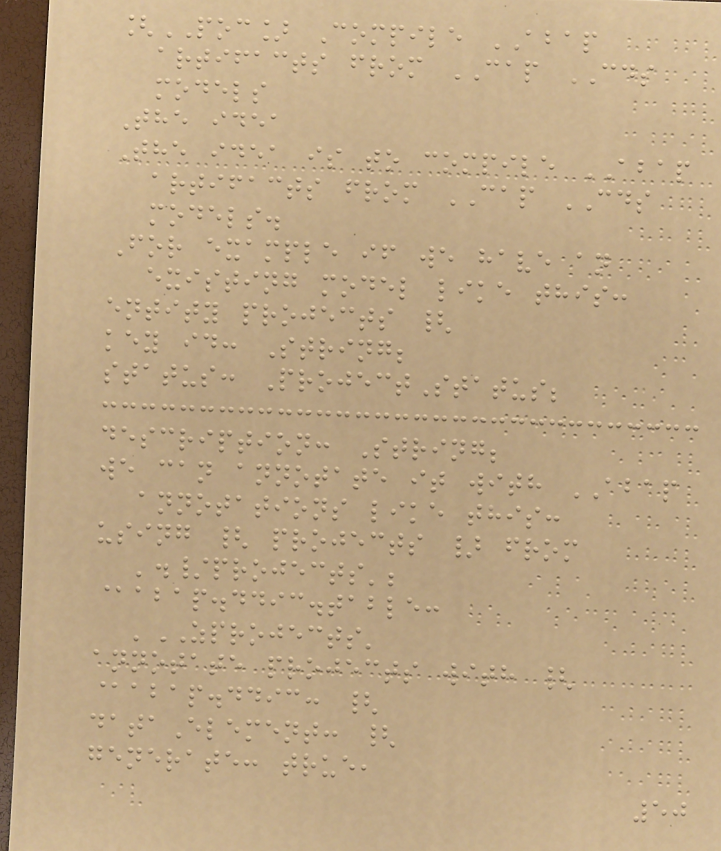[POC] Compile ABAP
artifacts from CAP CDS
models
The idea
The idea is to compile ABAP
artifacts from CAP CDS
models.
For example if we have an
existing model like this:
entity projects {
key id: String;
status: ProjectStatus;
description: String;
we can annotate it with ABAP
annotations like this:
using { projects } from
'./projects';
@abap.ddic.table:
'ZPROJECTS'
annotate projects with {
@abap.ddic: {
dataElement: {
generate: true,
50
